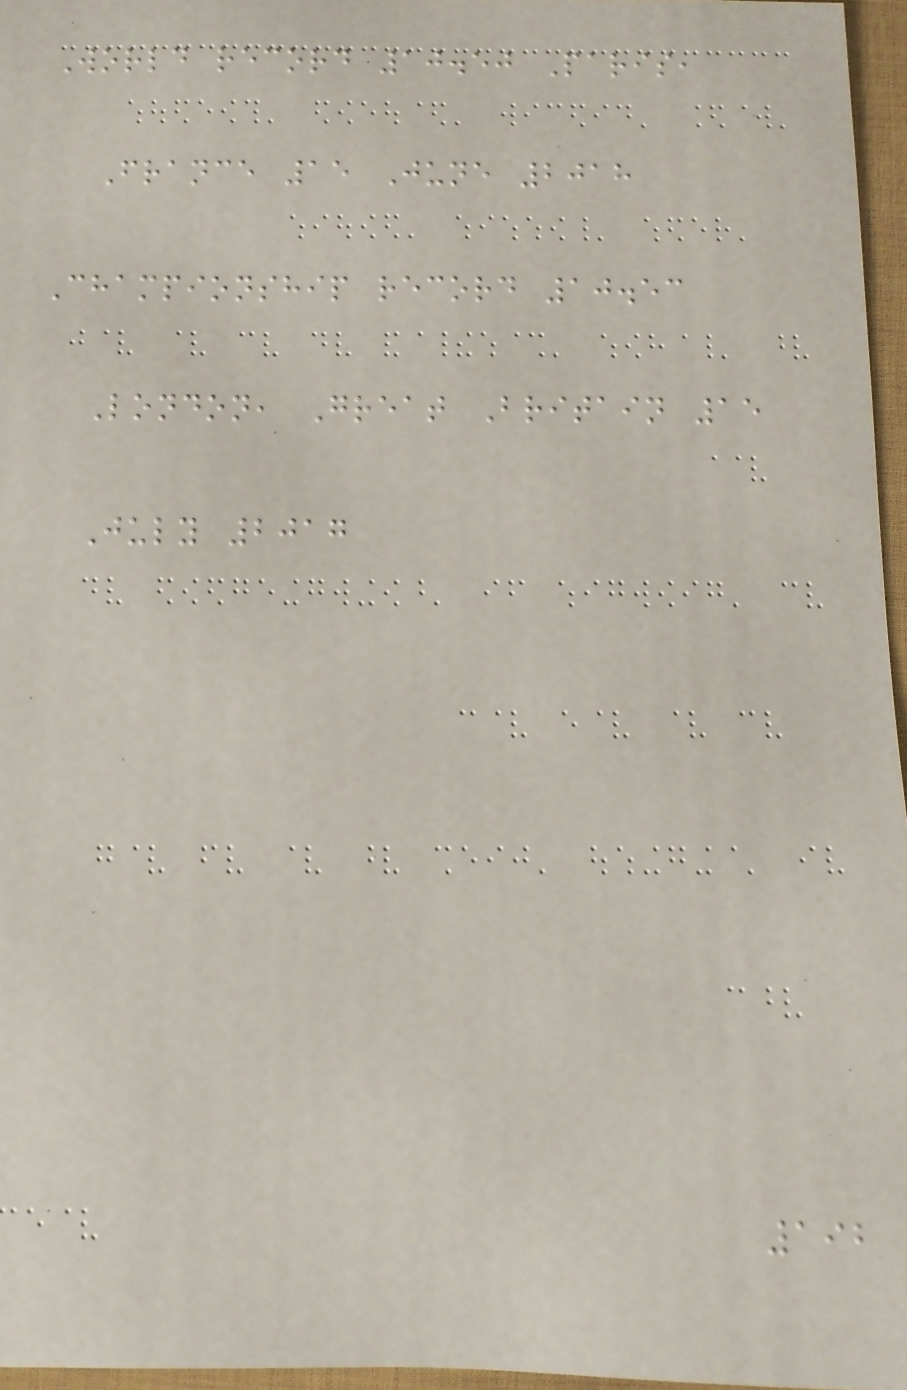World record 10.50 Paris,
France 15 June 2018
Championship record 10.53
London, Great Britain 15
July 2017
192
